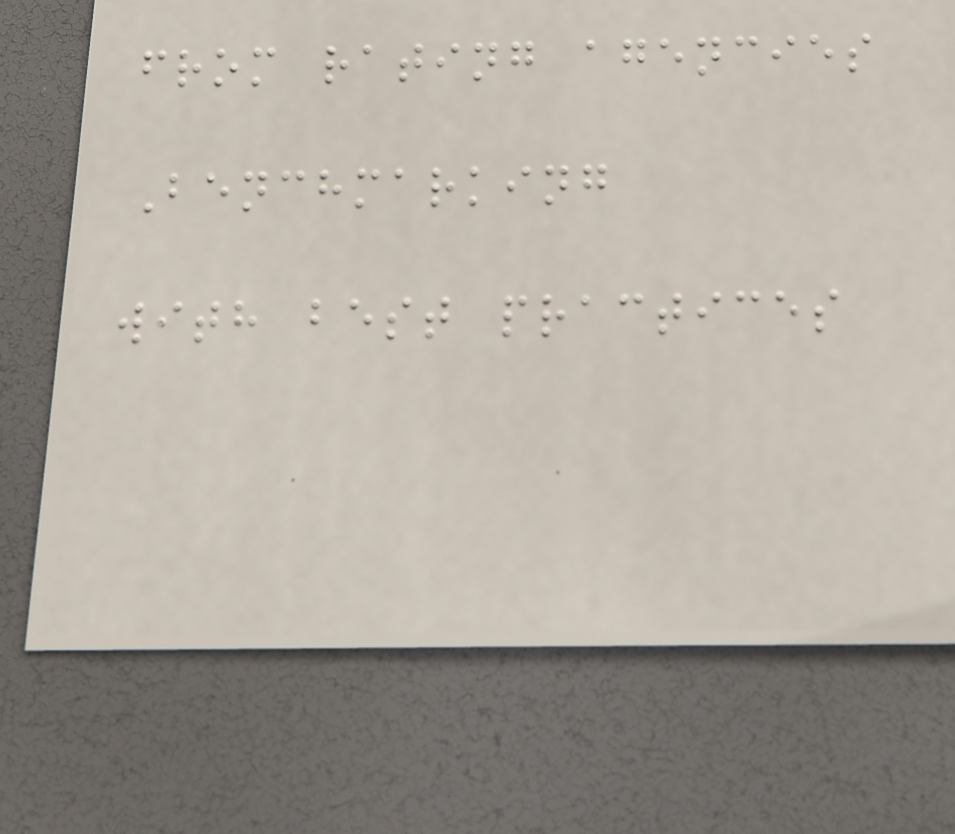from rating agencies
Benchmarking
with best practices
